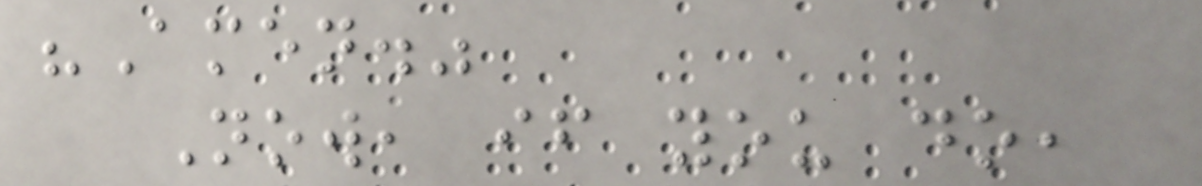"Amen."
Now, if you do,
